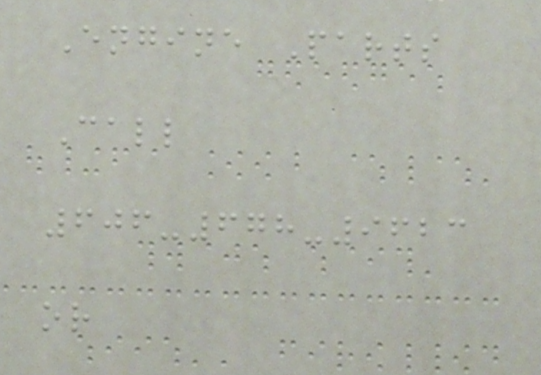Engine Parts
Call
606-678-9623
or
